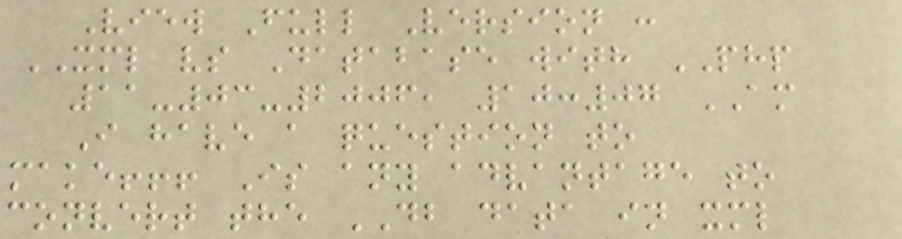View Full Version :
XML vs Database with PHP
11-03-2006, 10:07 AM
I have a question to
make!!! Is any advantage to
convert the DB data in xml
